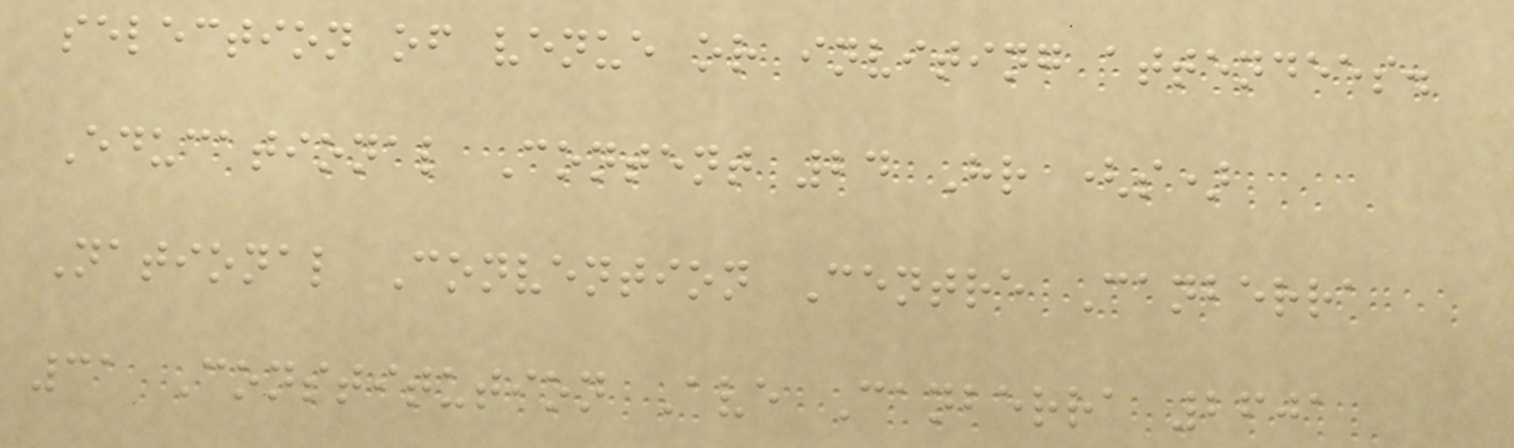selection of venue or inviting attendees.
Educational Content 24 Hr (s)
National Convention Centre Canberra
31 Constitution Ave Canberra 2601
